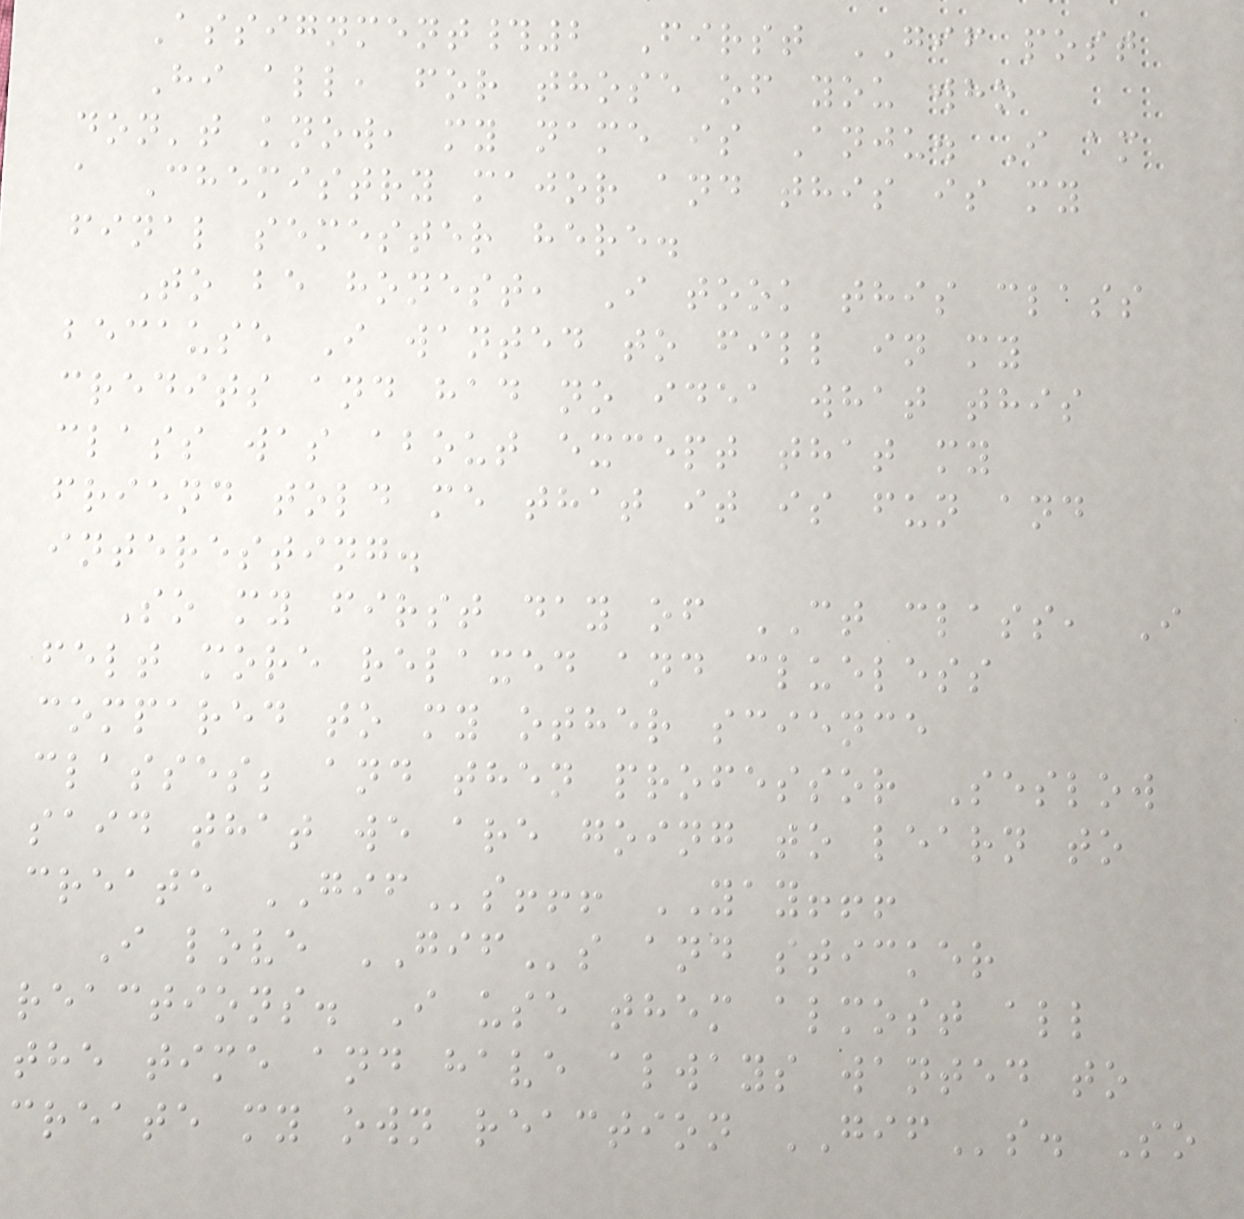Assignment#2 First GIF post
Hi all, for those of you who
don't know, my name is Anju. I am
a Chemistry major and this is my
final semester here.
To be honest, I took this class
because I wanted to fill in my
credits and had no idea what this
class was about except that my
friend told me that it is fun and
interesting.
So my first day of CT class, I
felt more relaxed and clueless
compared to my other science
classes; and then professor Seslow
said that we are going to learn to
create GIFs!!! YAY!!!
I love GIFs and sticker
reactions. I use them almost all
the time and have always wanted to
create my own reaction GIFs. So
